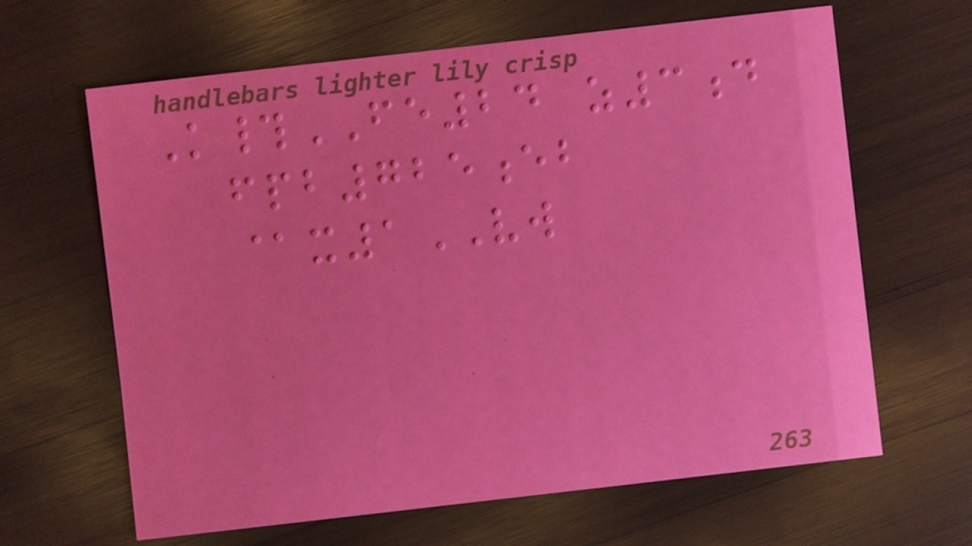K#FE24 z3d
fpb725eb
@x1VW
